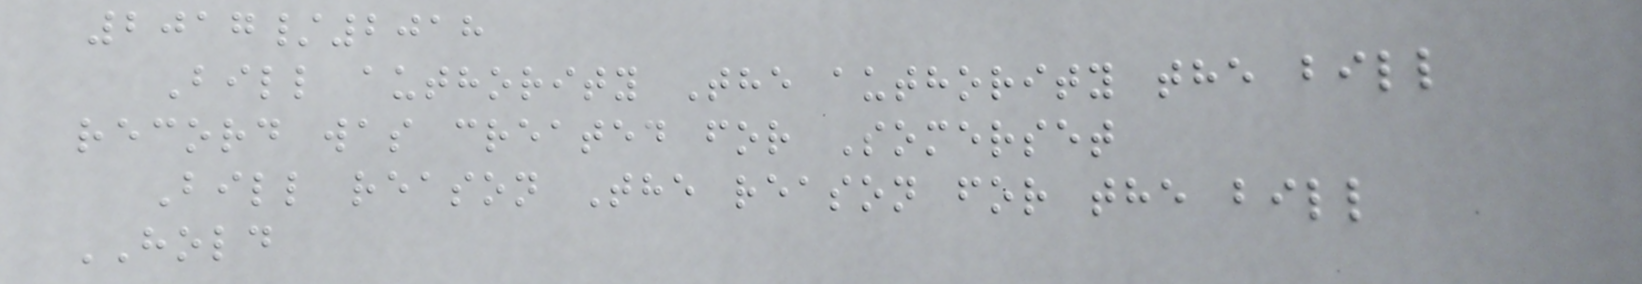2017/2018
Bill authority The authority the bill
record was created for Somerset
Bill reason The reason for the bill
HOLD
